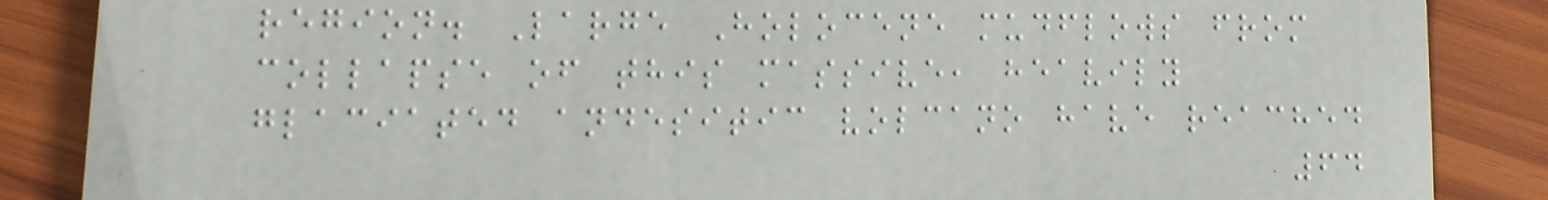region. Large Holocene mudflows from
collapse of this massive, heavily
glaciated andesitic volcano have reached
64
